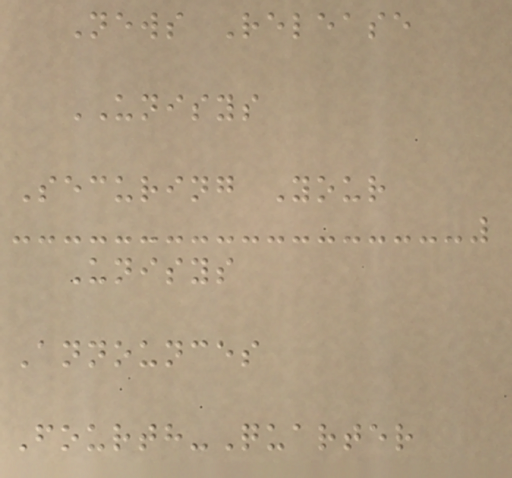News Release
UNISYS
Securing Your
Unisys
Announces
Fourth-Quarter
